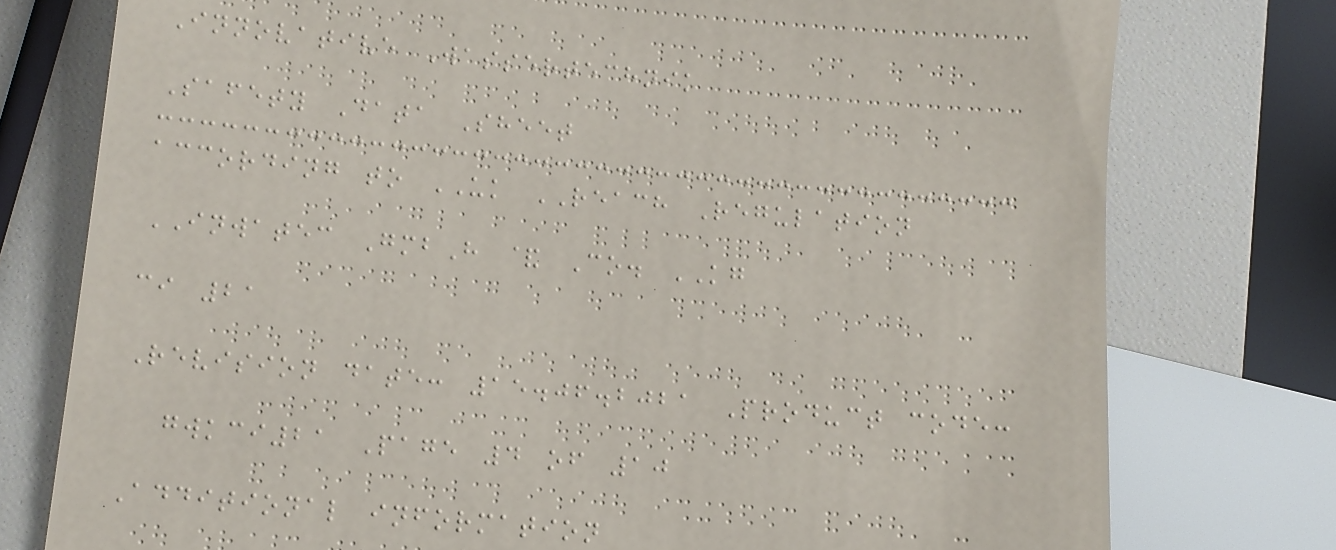Innovative Wassertechnik
Safety Data Sheet
according to UK REACH Regulation
INWATEC GmbH & Co. KG
ci 21
Revision date: 15.06.2021 Product code:
gwkci21 Page 4 of 10
Additional information
